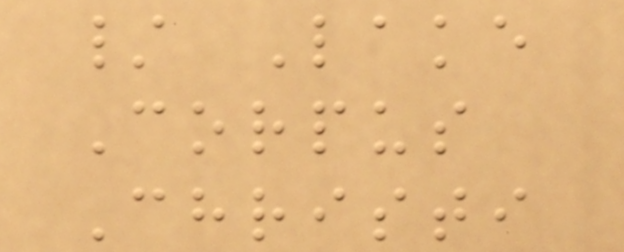/ Lake
Corpus
Christi
